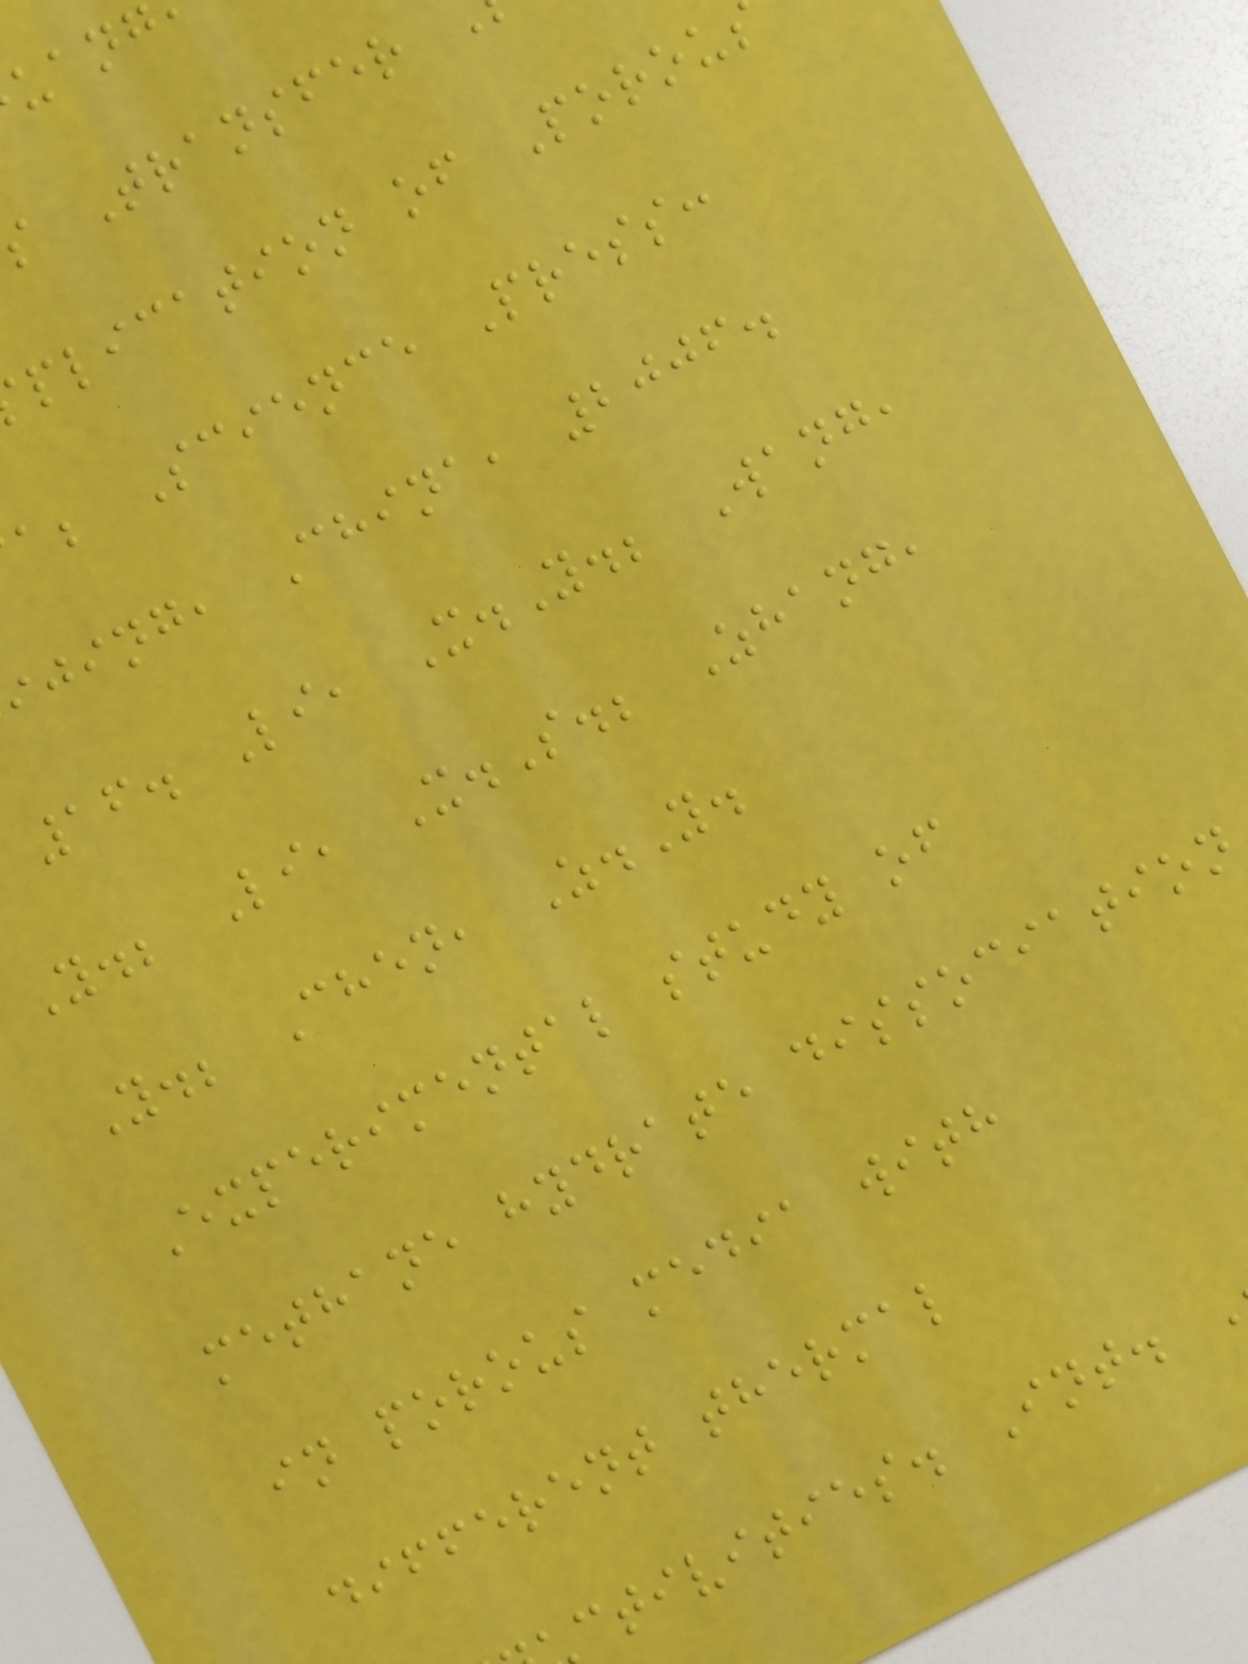Transfer
plication of Porou
a; Science Press:
ijing, China, 2006.
16. Li, X.Y.; Wang,
Y.; Li, X.S.; Zhang,
Y.; Chen, Z.Y.
Experimental study of
methane hydrate dissociation
in porous media with
different thermal
ctivities. Int.
